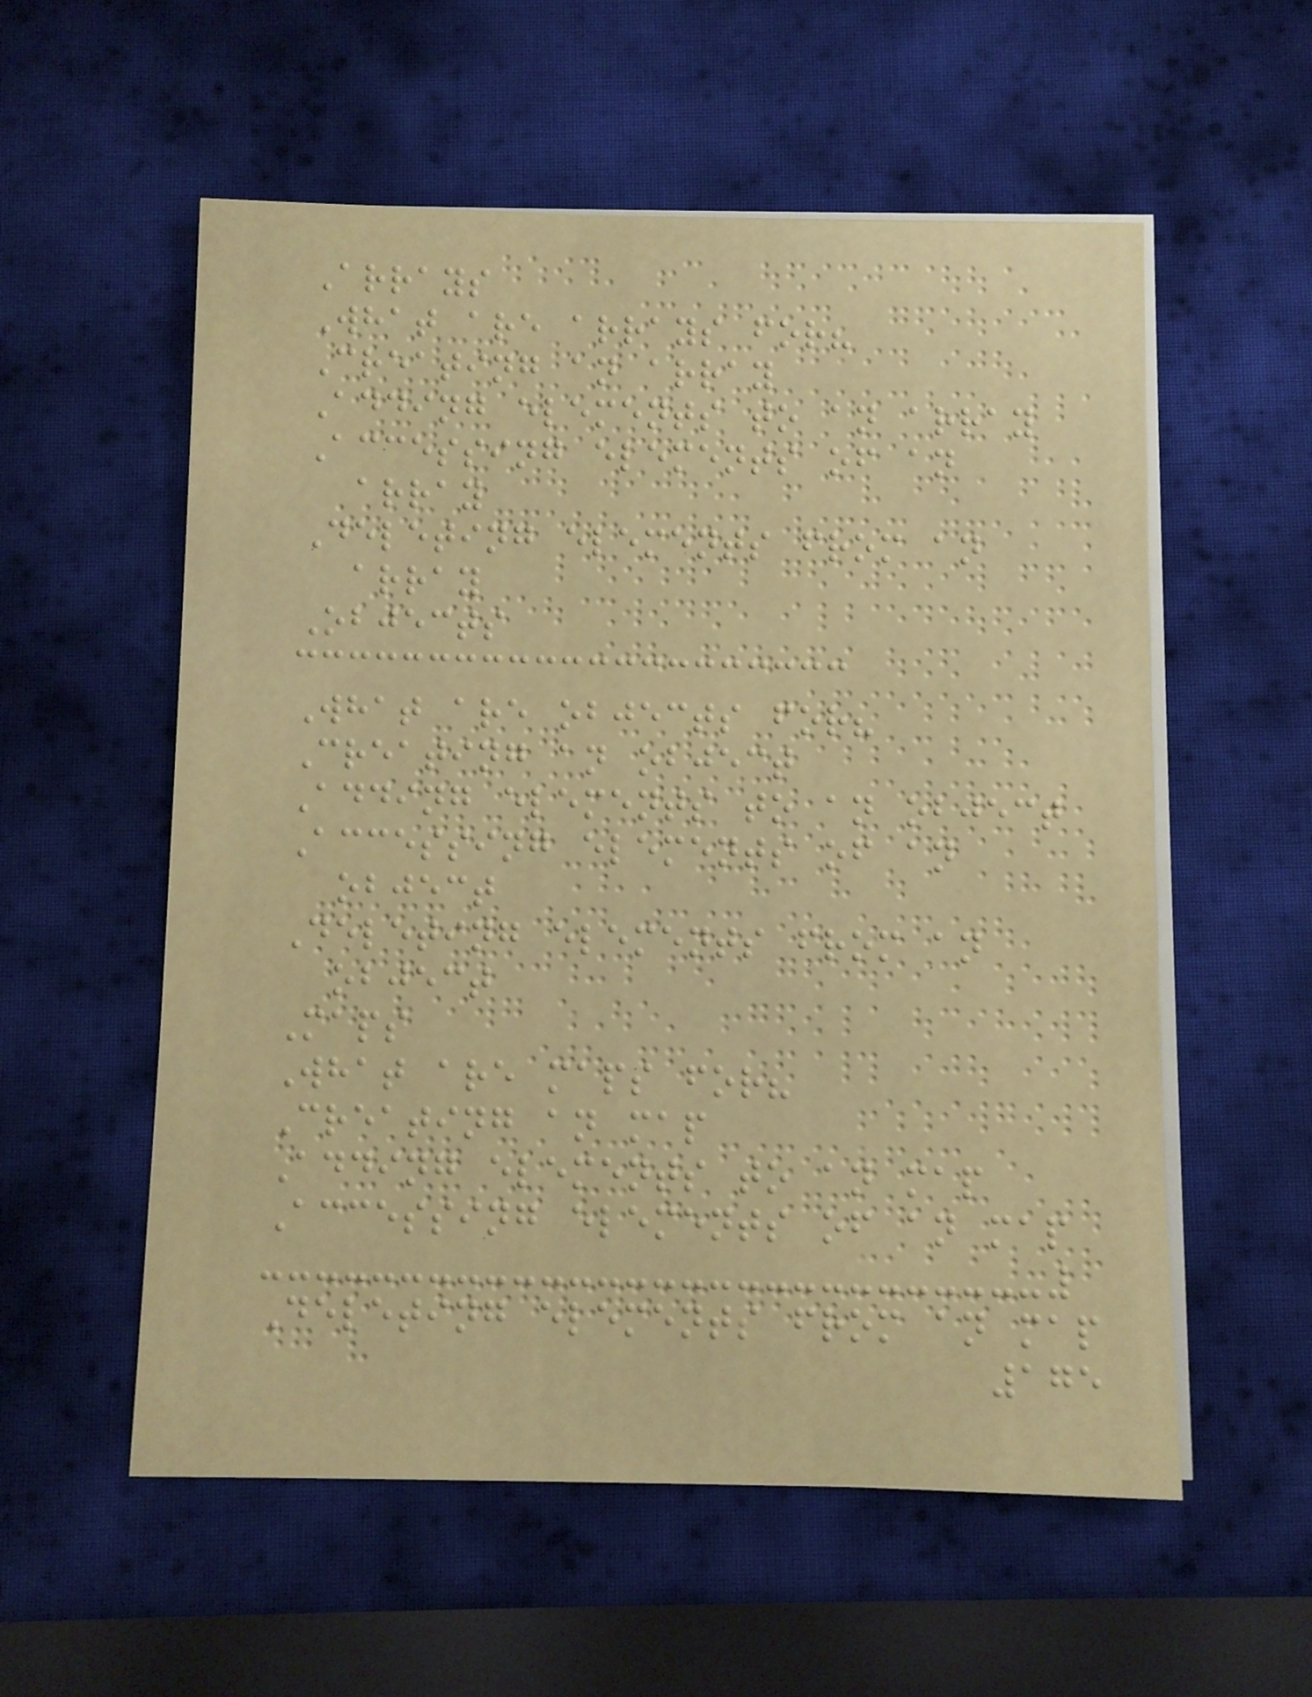Arrays
What are arrays for?
Creating an array
Adding elements to an array
Accessing elements of an
array
Deleting elements from an
array
Objects
What are objects for?
Creating an object
Adding elements to an object
Accessing elements of an
object
Deleting elements from an
object
Maps
What are maps for?
Creating an map
Adding elements to an map
Accessing elements of an map
Deleting elements from an map
175
